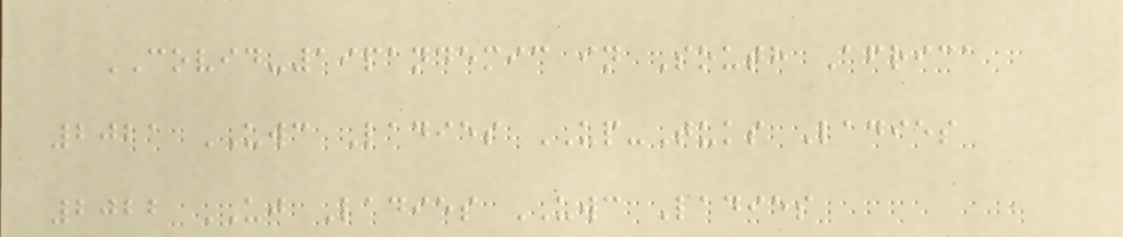COVID-19pandemic in South Africa
2021 UWC Ladies UP-Tuks Ladies
2022 UJ Ladies UWC Ladies
